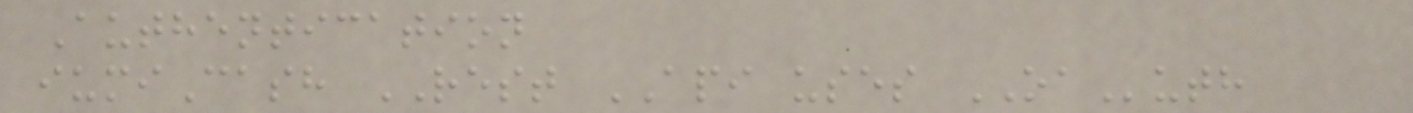Authentication
iumiCash REST API uses OAuth
